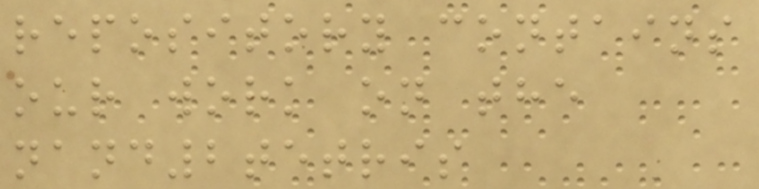repository contains
our work on the
nand2tetris
